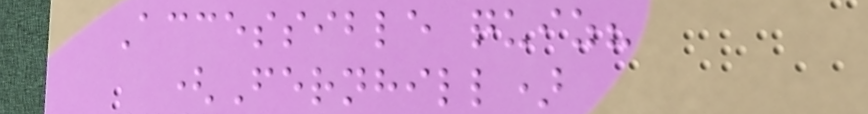Accessible quiz?
(Fernhill)
